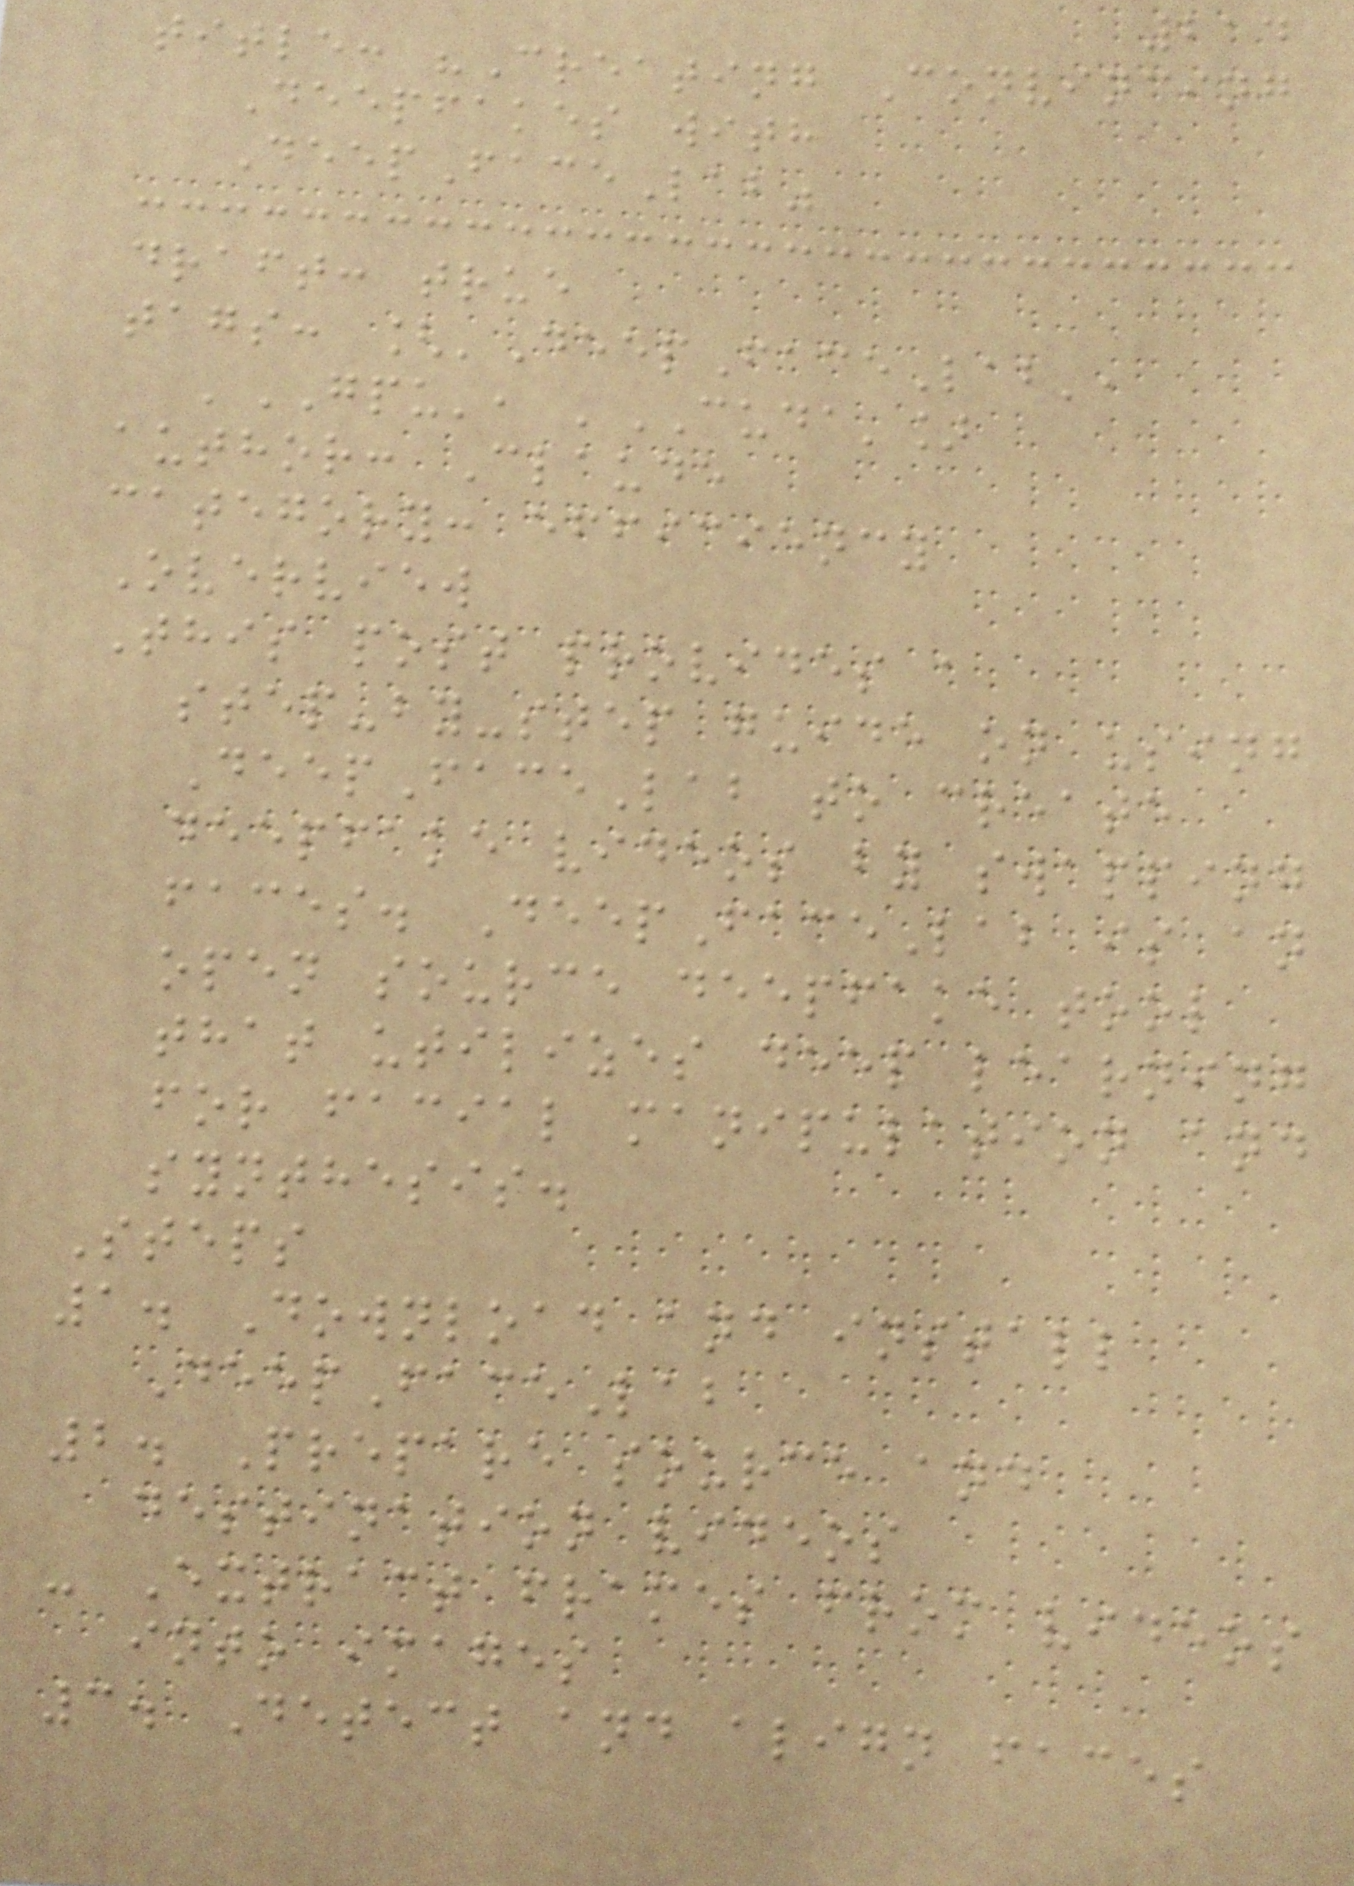214
title: "Creating Convincing
Deepfakes with
DeepFaceLab"
draft: true
tags: ['DeepFaceLab',
'GPU', 'CUDA']
author: Claude
category: efficiency
Overview
This post provides a
step-by-step guide on using
DeepFaceLab to create
deepfake videos by swapping
faces. DeepFaceLab is an
open source deepfake tool
that utilizes deep learning
for facial manipulation and
synthesis.
Steps
1. Download and install
DeepFaceLab
2. Prepare source and
destination videos
- Extract frames from videos
into images
3. Detect and align faces
